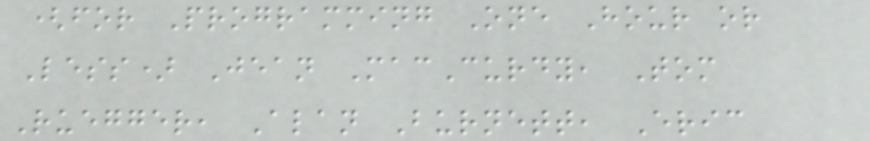(for Programming One Hour or
Less) Jean MacCurdy, Tom
Ruegger, Alan Burnett, Eric
